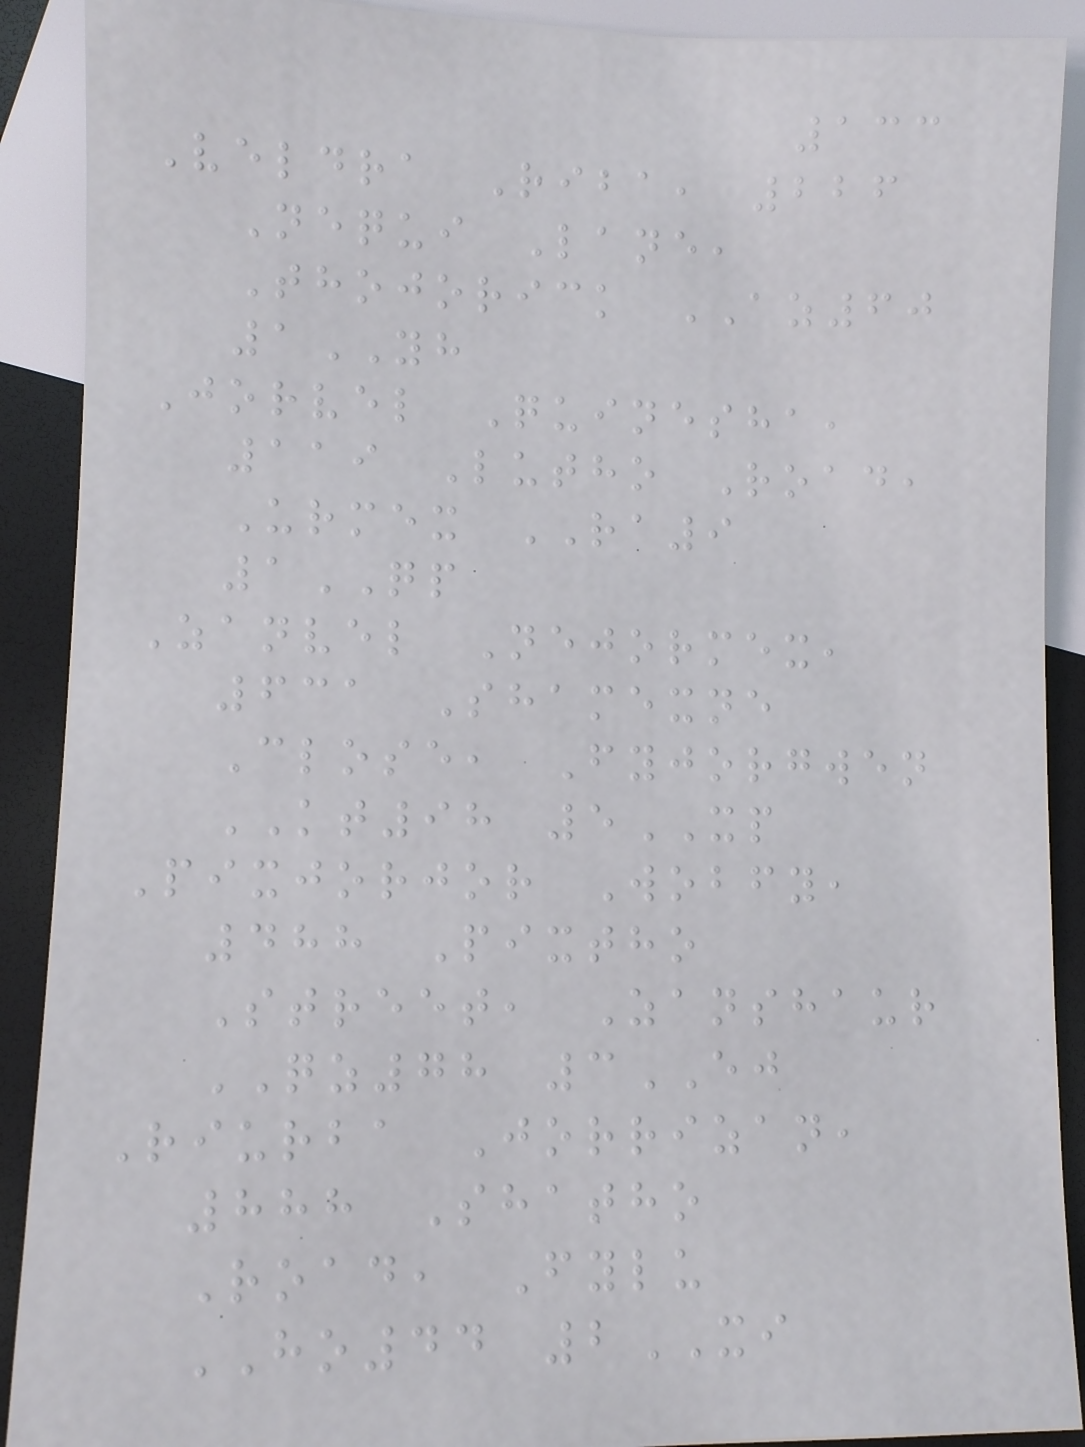133
Veldra Riba, 226
Nequi Lane,
Thojorick AZ60
1YH
Jorvel Quinesha,
119 Lutho Road,
Urmex RA9
1QP
Zanvel Nejormex,
631 Shamexne
Close, Fyjorgwen
KT98 5XP
Pixjorjor Wobfy,
488 Pixtho
Street, Zanshaur
QZ78 3EJ
Riurba Jorrizan,
888 Shatho
Road, Fylu
HO44 2XI
